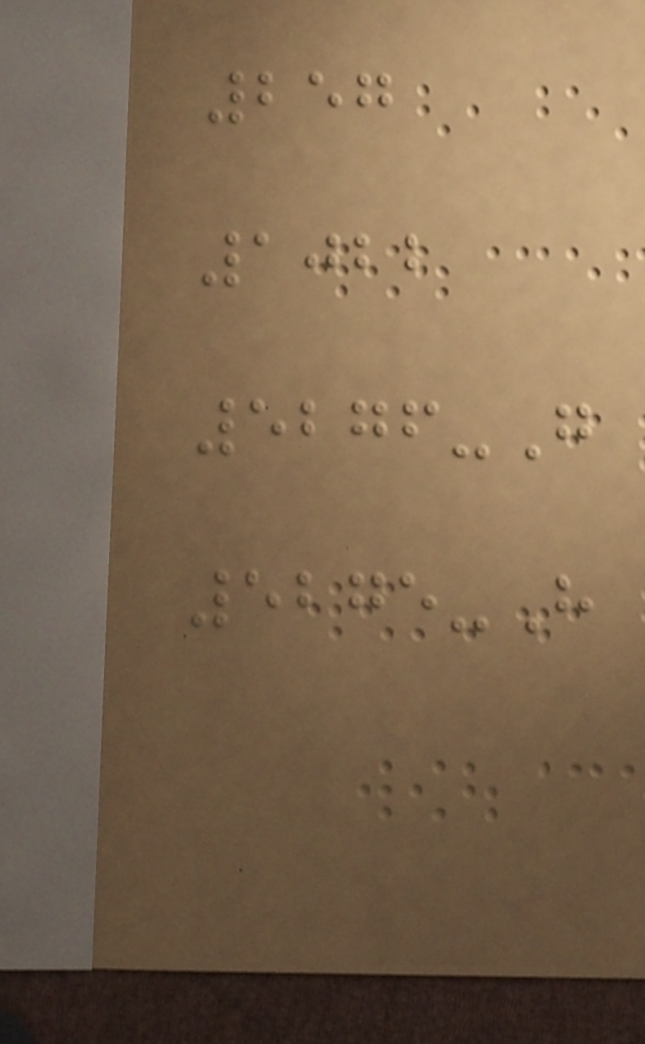257
1022
5276-G
5275-H
